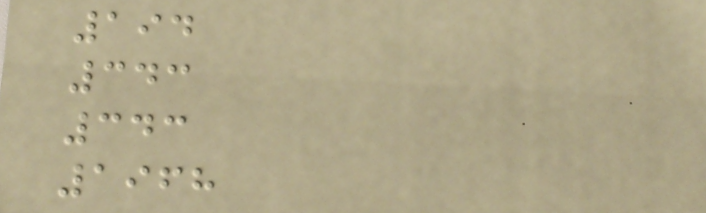194
343
343
1968
